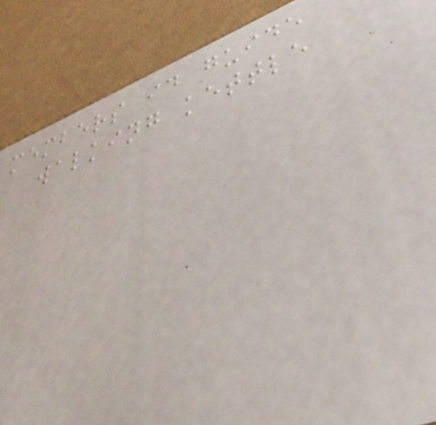members id guide
walking kettle
